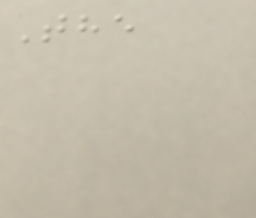The
